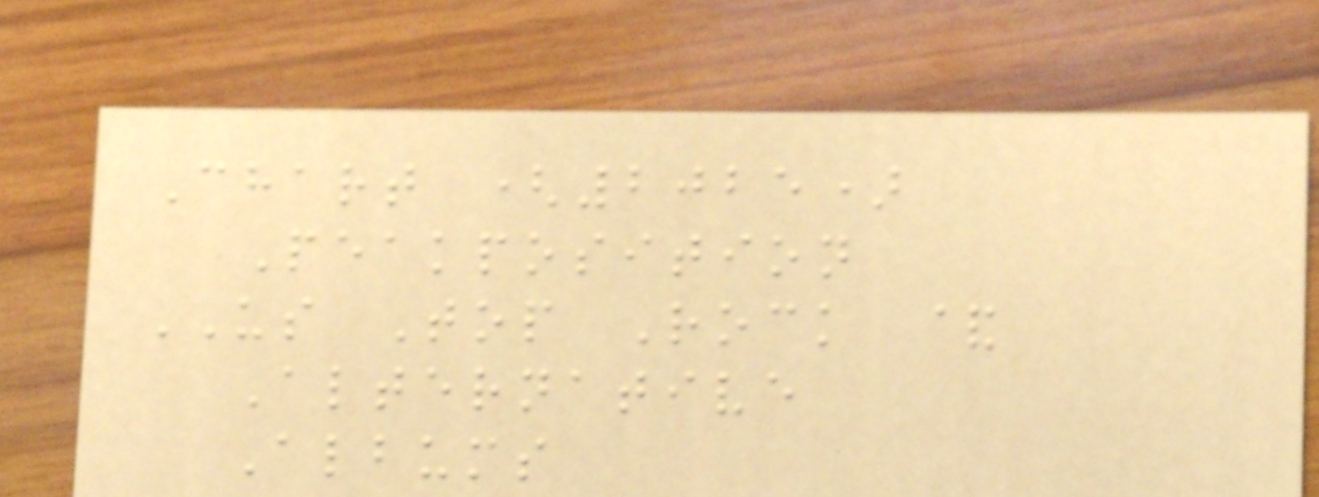Chart (2025)
Peakposition
US Top Rock &
Alternative
Albums
